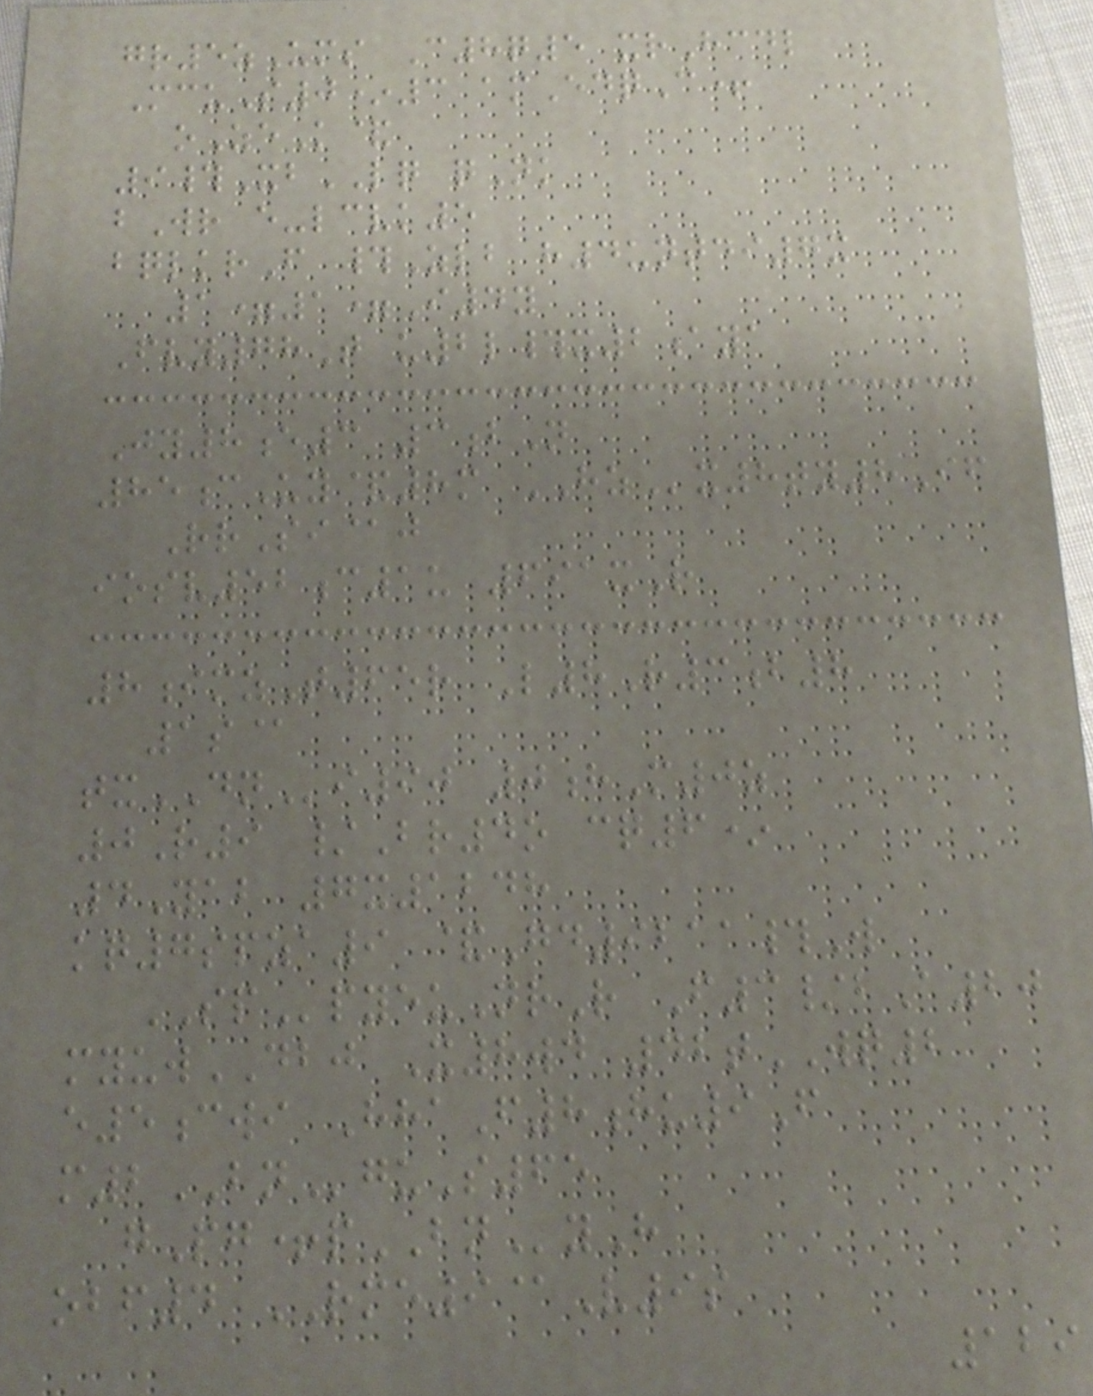gr5zUms C8q5 xrHcdl
McuS0*3 amEdqC+
oZeK&
9#XbLQ qNk
bWr e-lcvk5
bqlkrF #Zlb h4untdi7x
1=1=I4y
Fvy78T u2l#x2aya
Jy8e3 3bN
85cUy&8m HZx8ty8If
RrSi@j
iosv52c1u 691xR
8imzT65r L8R3b8
1s@
txDNi90 0hM0z
0R9 /Br4o cq6*
4Yab 7x1248
kq7spza9 &Gd9211#W
SPpyeuNrR F3/bA20
myuwDBJ X8wd 42tWQ2
e5cwi HhaF8hu9F
m2BNguS65
gPg+pBNyH
obf4 RME9@V9s
129
